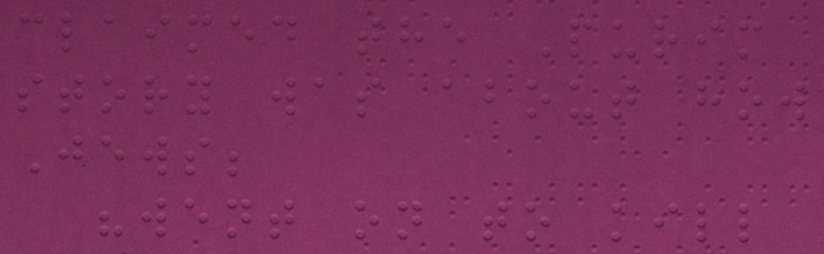claimed the Purim
story was about how
Jews;
"went on to kill
